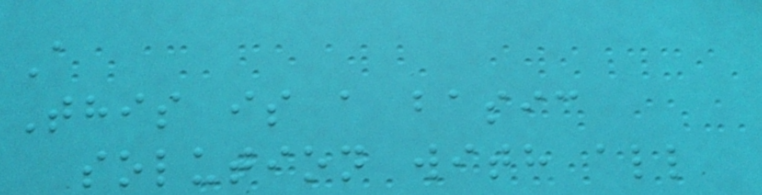A
This is a basic
solution with all
